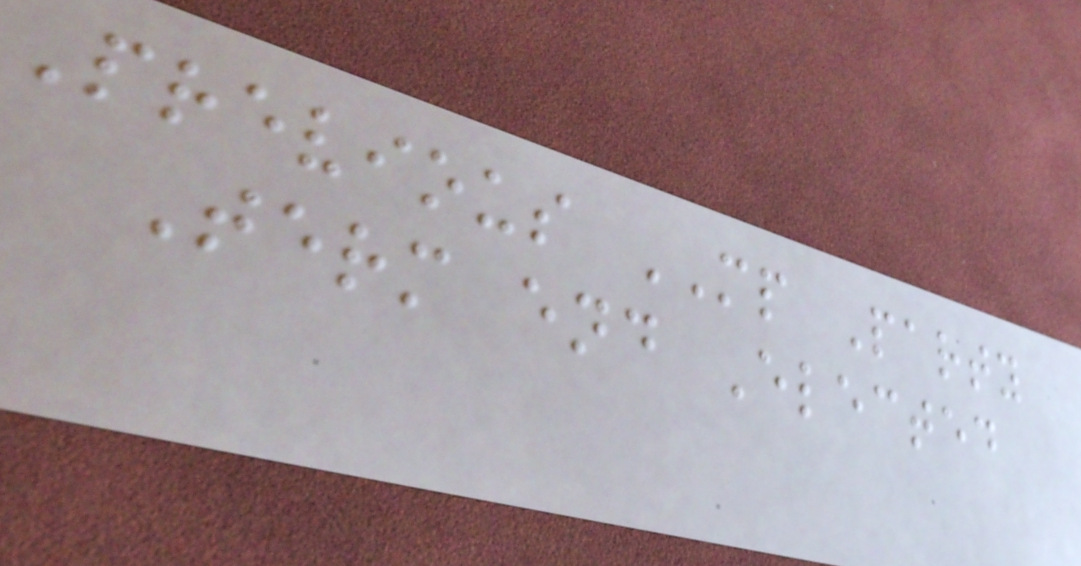Previous MP Party
Term end Elected
